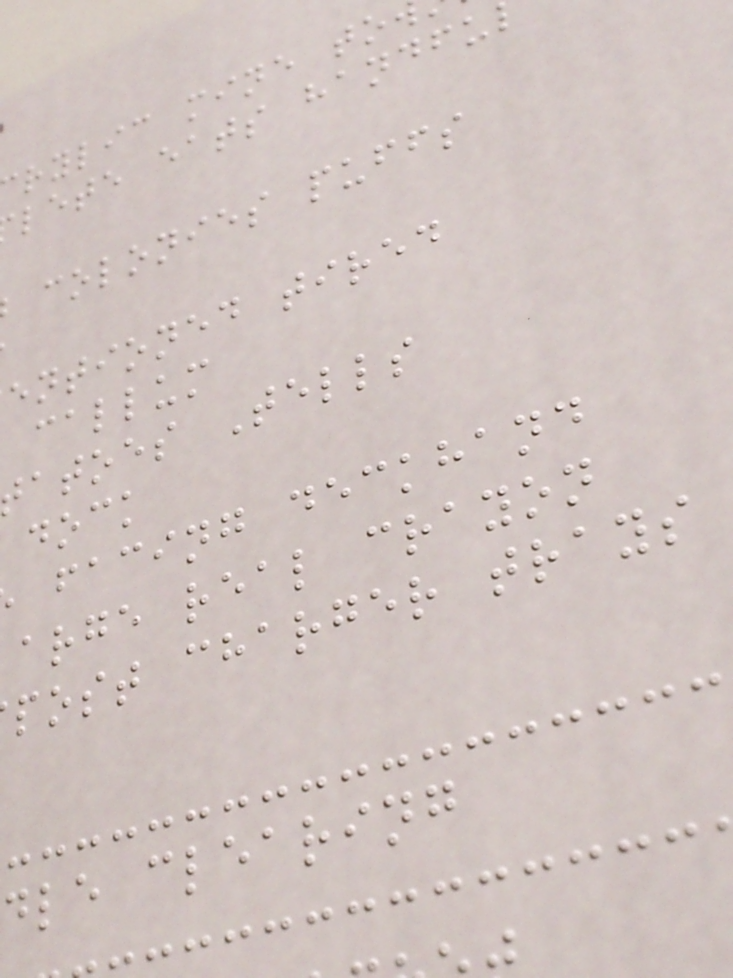rylic mine to
lete eats handfu
colonies puffs
entioned tired
callum
atoes Tells
dock
facing deckhand
arge real crayon
post charger trays
dle clearing
